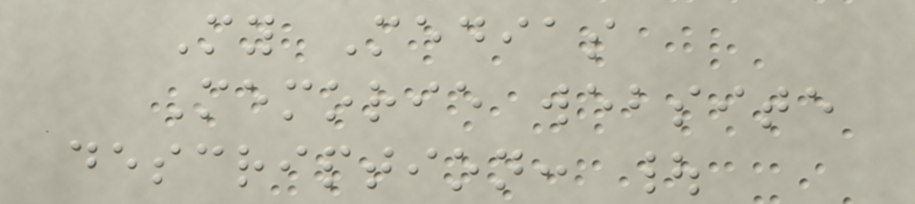My Medias
Memorie website
description: |
